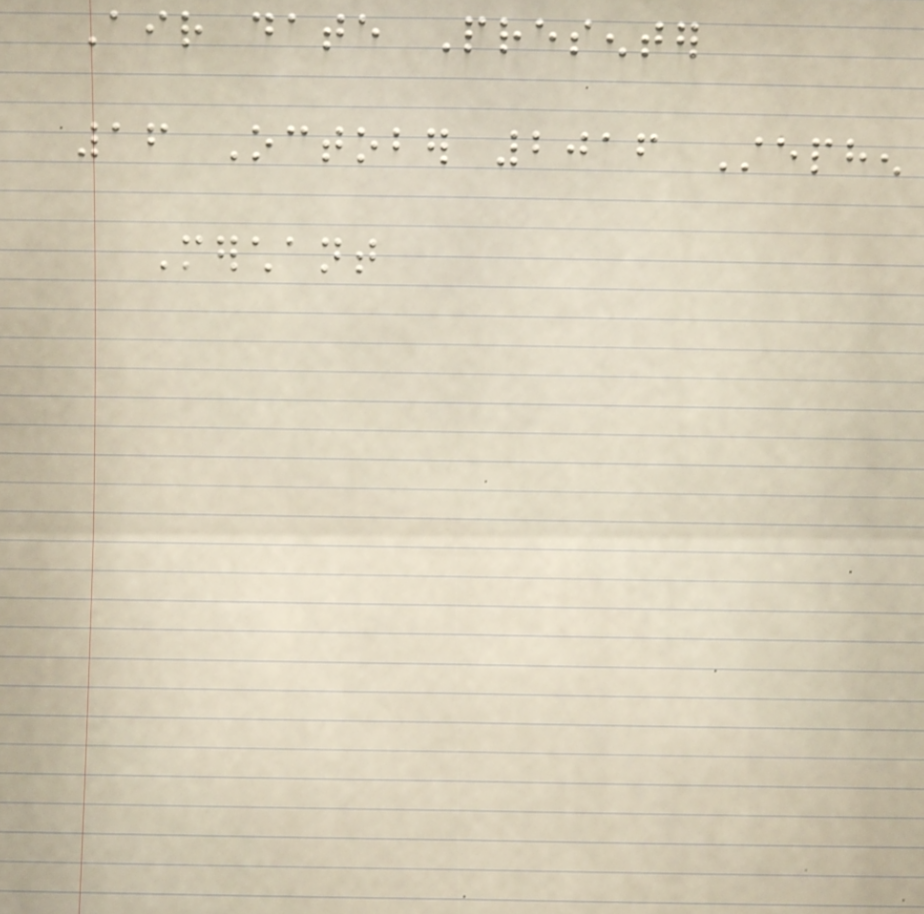Air date Presenter
16 October 2016 Stephen
Merchant
